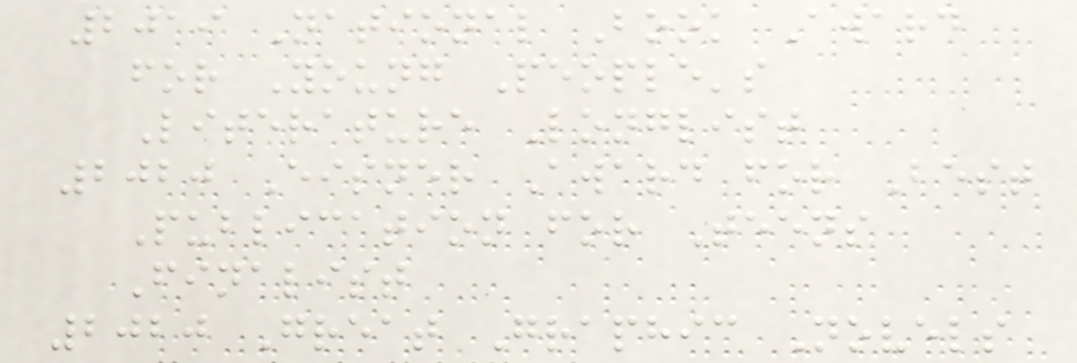2019 National Book Award
for Young People's
Literature Longlist
2020 Eisner Award for Best
Publication for Teens
Finalist
2020 Great Graphic Novels
